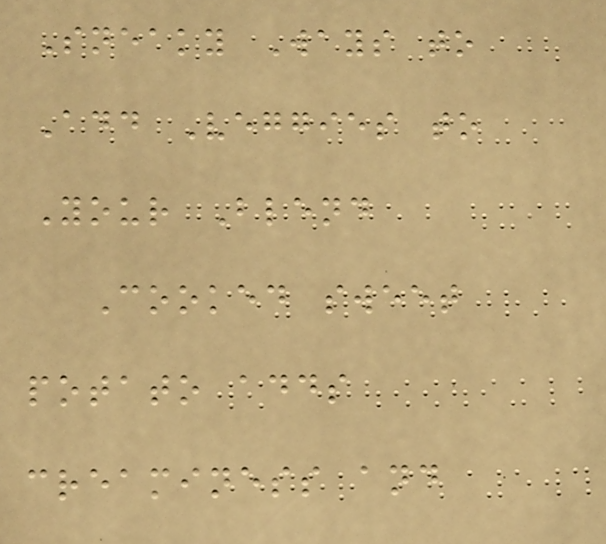Sneaky Ways to
Add Veggies to
Your Blend
Cooked sweet
potato adds
creaminess and
